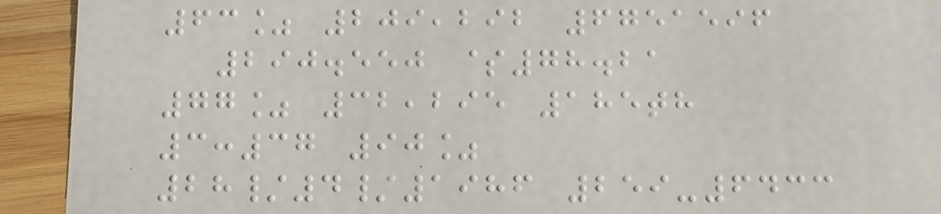63% 209,292 6751596
290.550 $78.21
77% 32,295 185th
3:37 90%
28/4/1986 259-6433
